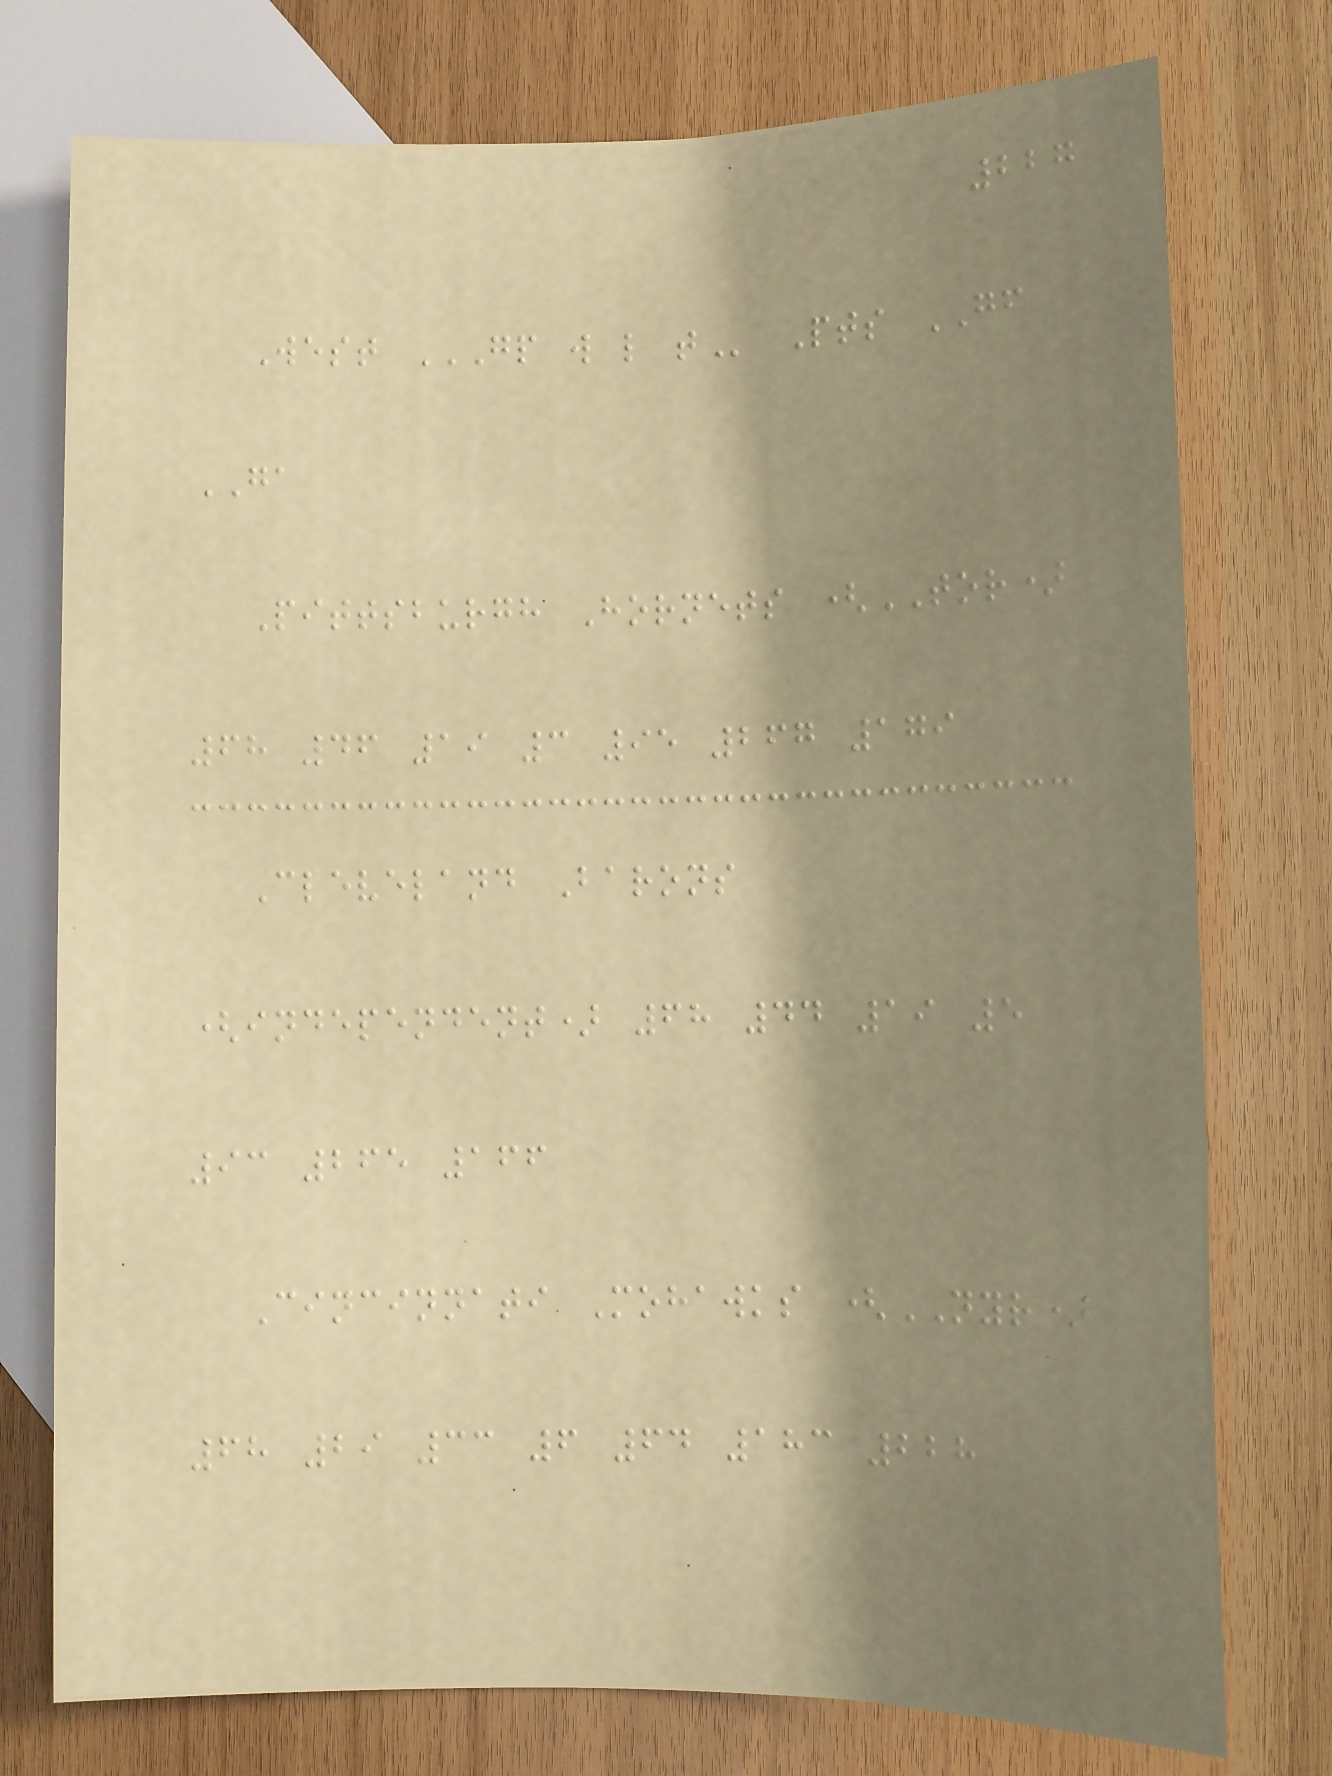227
West GP W L T Pts GF
GA
Pittsburgh Hornets (TOR)
68 46 19 3 95 267 179
Cleveland Barons
(independent) 68 44 19 5
93 265 166
Cincinnati Mohawks (NYR)
68 29 33 6 64 183 228
